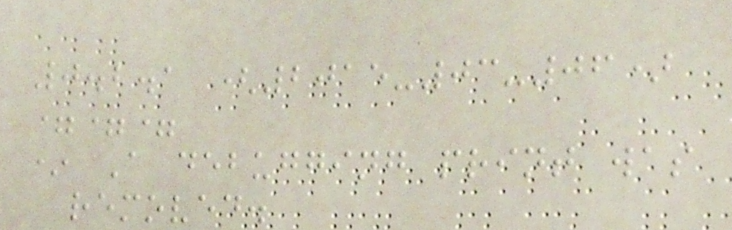0.2.1 (2015-03-06)
===
* A debugging print was
removed.
